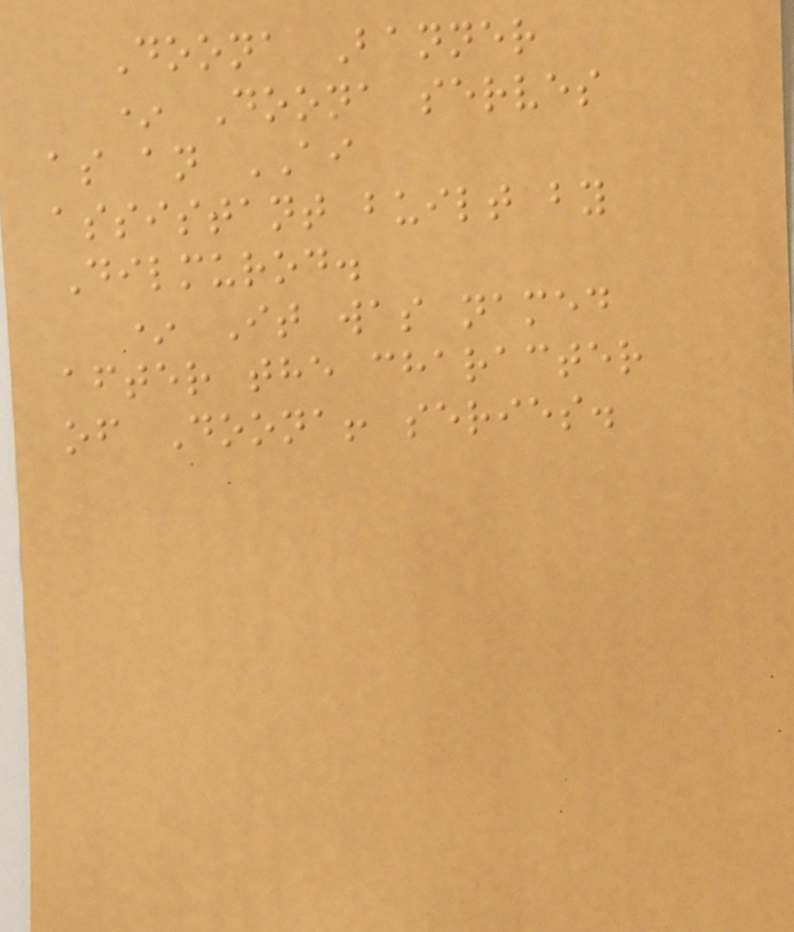Doona Banner
* Doona serves
as an AI
assistant built by
Dilmurod.
* It was named
after the character
of Doona! series.
